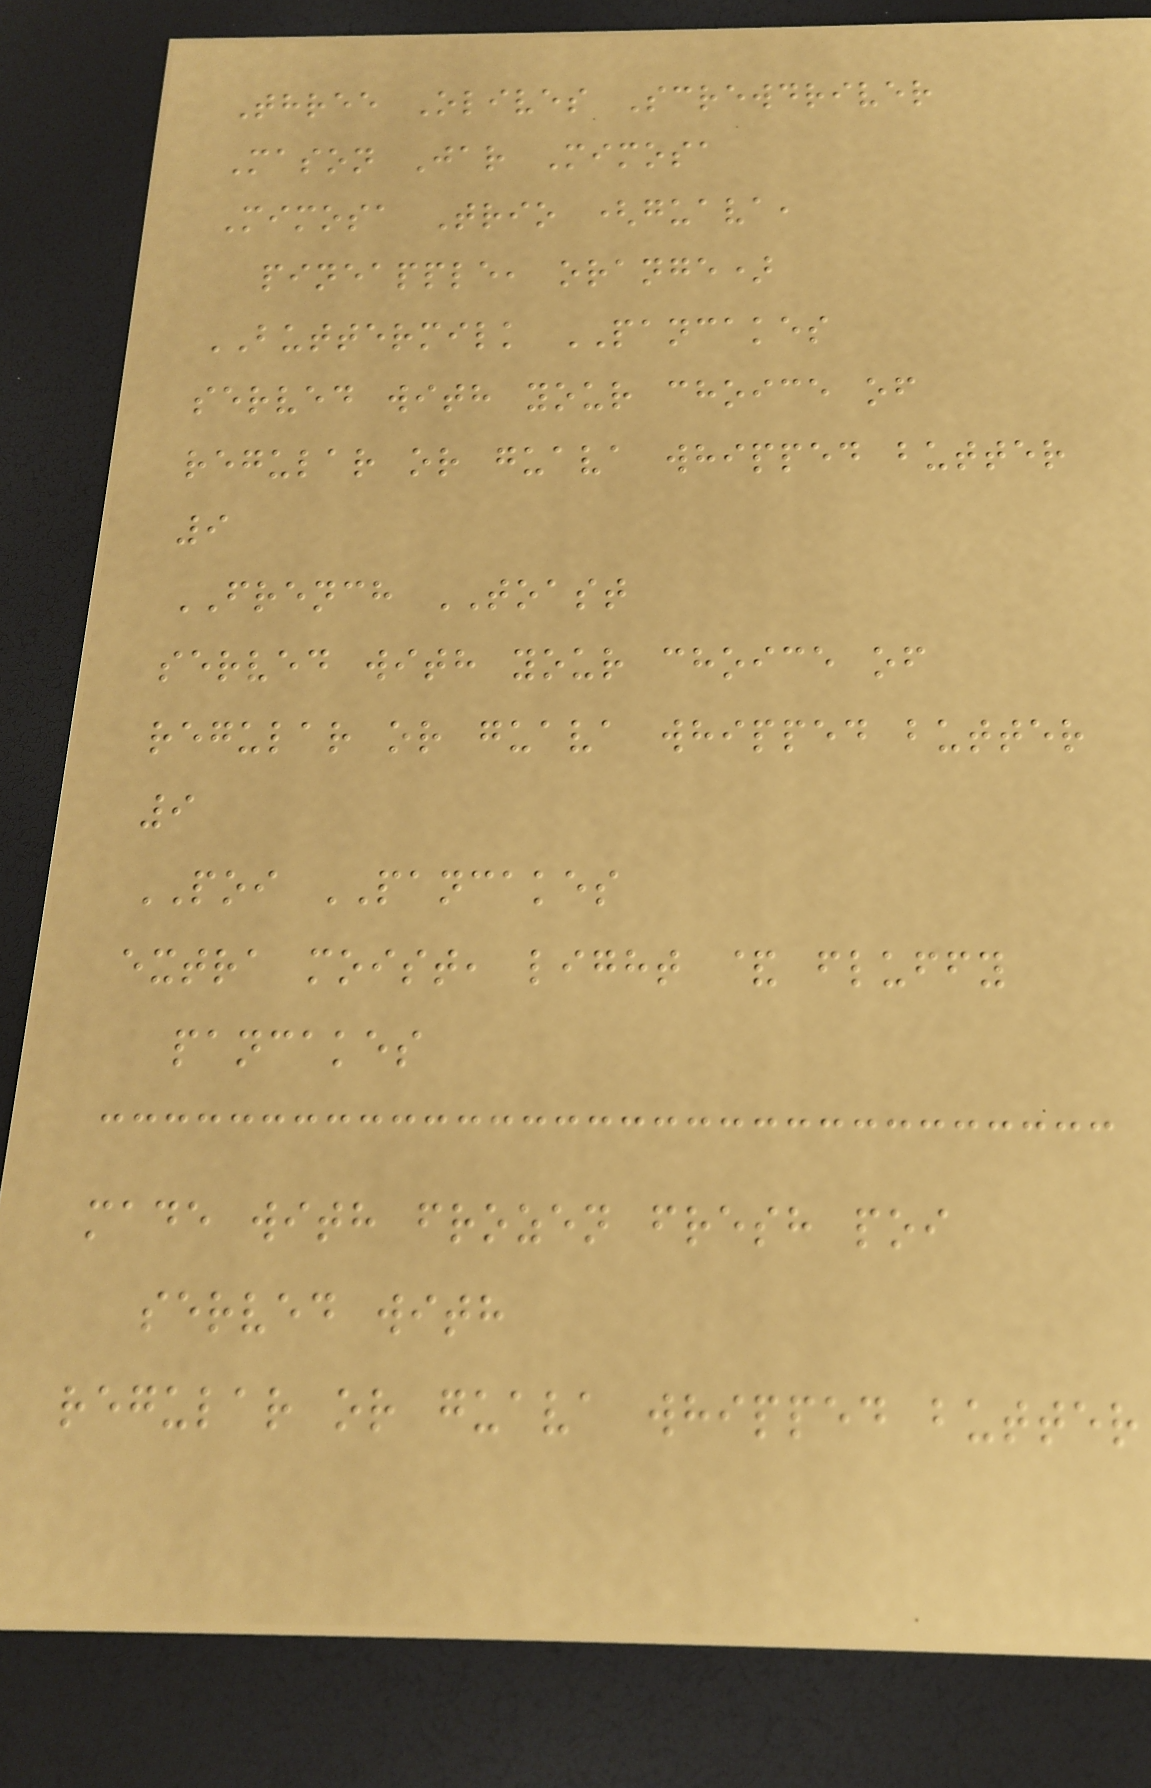Three Olives Screwdriver
Mason Jar Mimosa
Mimosa Trio (guava,
pineapple, orange)
BUTTERMILK PANCAKES
served with your choice of
regular or guava whipped butter
9
FRENCH TOAST
served with your choice of
regular or guava whipped butter
9
POI PANCAKES
extra moist, light & fluffy
pancakes
made with frozen fresh poi
served with
regular or guava whipped butter
